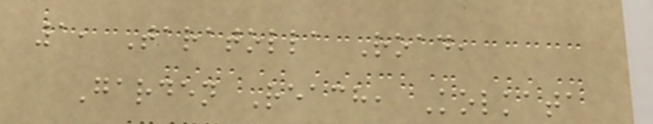1, Taratolla Road,
Garden Reach, Kolkata
